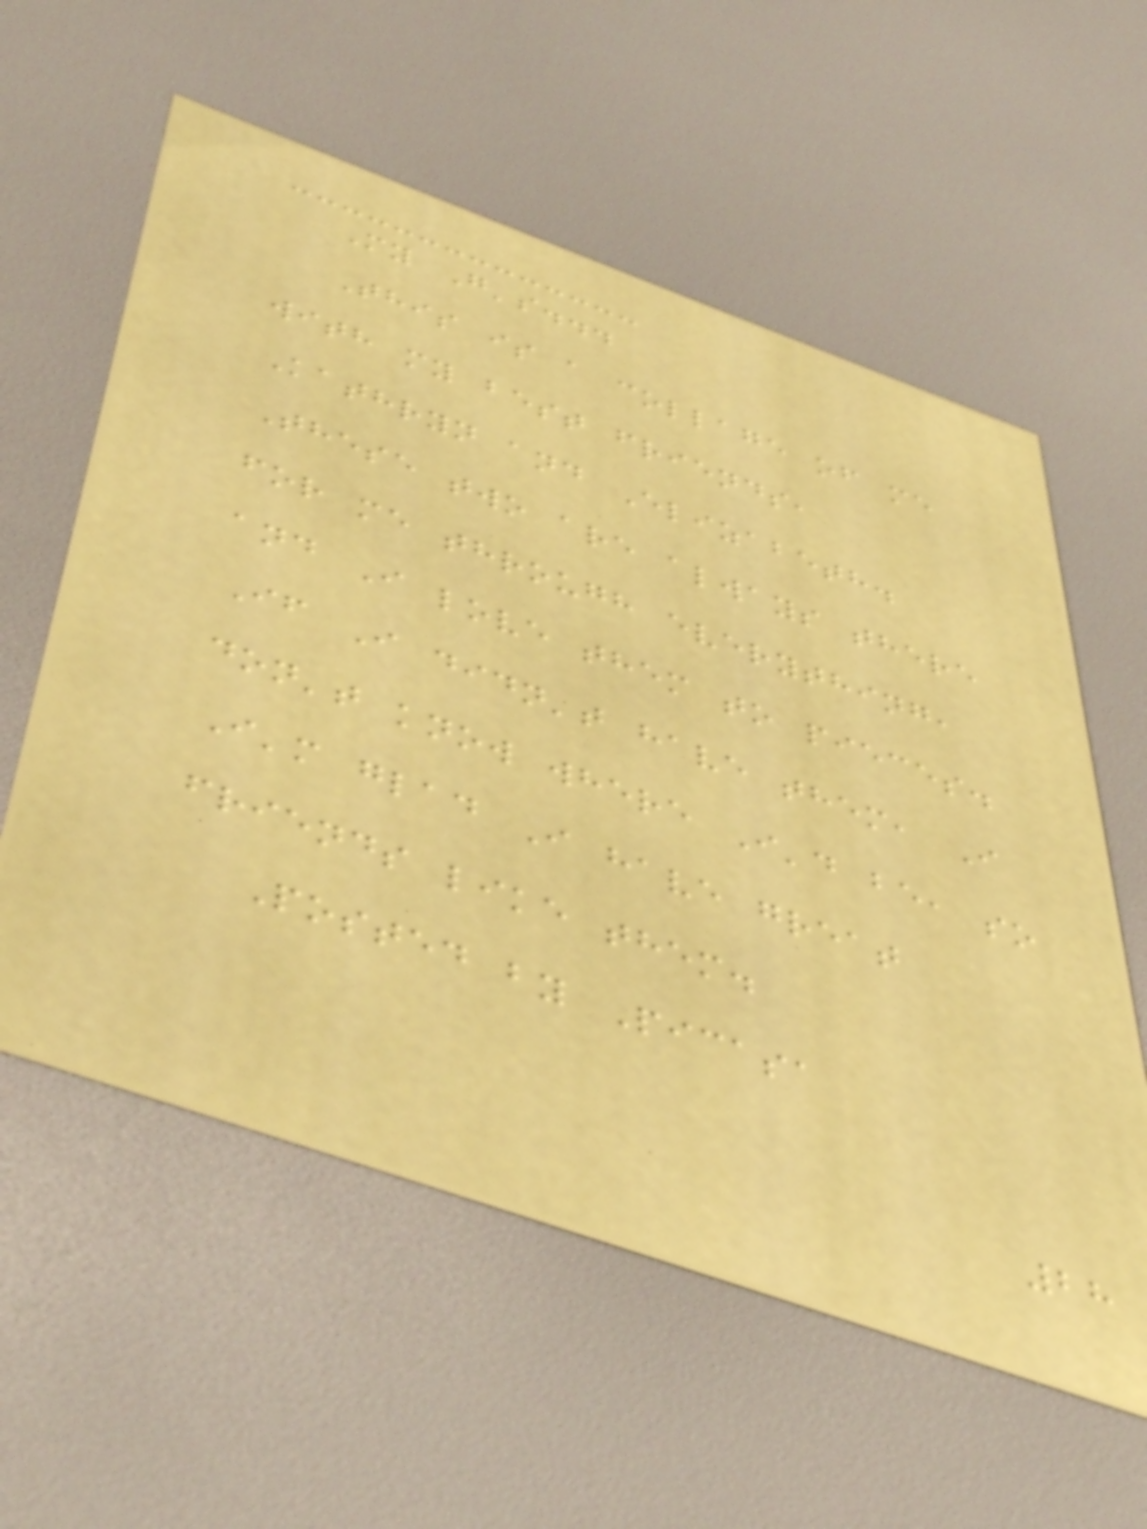My G's...
This is a collage of me
with my best friends,
Kathryn and Elizabeth.
These two are always there
for me through everything,
and I love them to pieces.
If I didn't have them, I
don't know where I'd be, so
I'm glad I have great
friends like them.
Posted by Picasa
28
